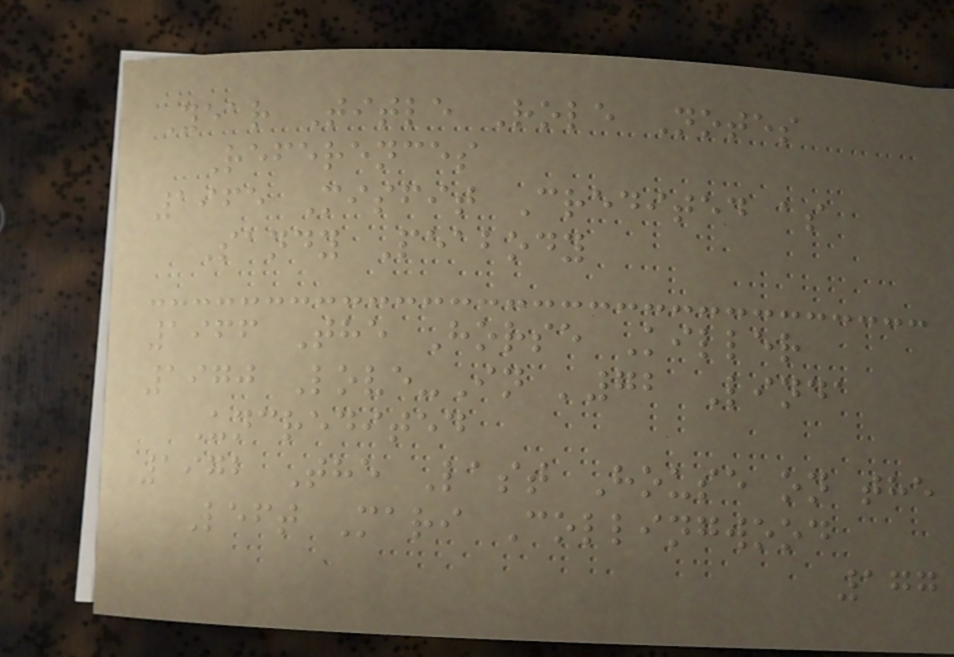Year Title Role Notes
References
1965 Misfit Credited as
Sandy Peabody
1966 The Horse Killer
1970 Love-In '72 Linda
Uncredited
1972 The Last House on the
Left Mari Collingwood
177
